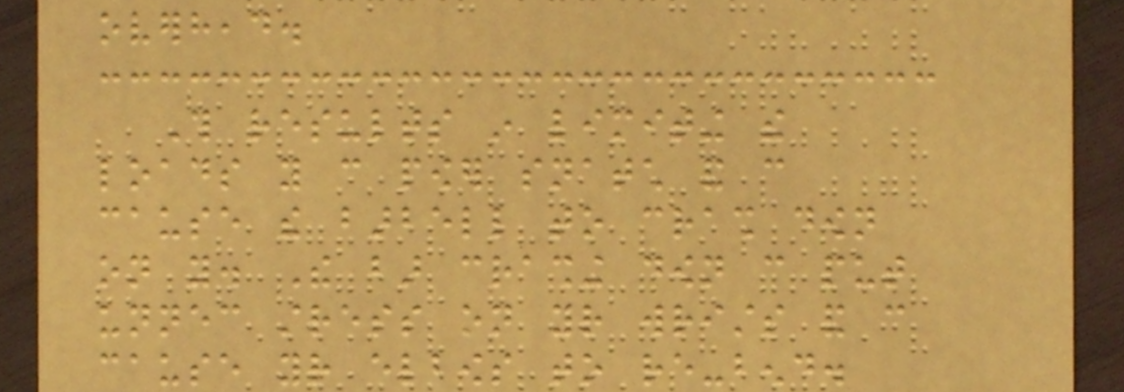overhead.
This results in limiting the
loads you can power snatch and can
cause the barbell to crash down
on you. The bar crashing down can put
unnecessary stress on your wrists and can
cause your elbows to re-bend.
